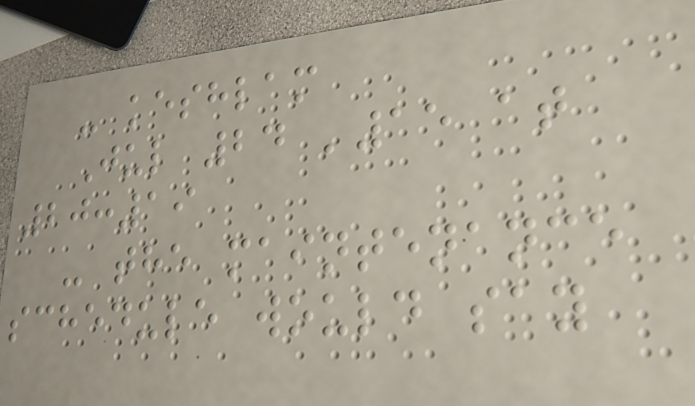- keshlam
Jul 24 '15 at
20:19
- the maintenance
schedule would say
